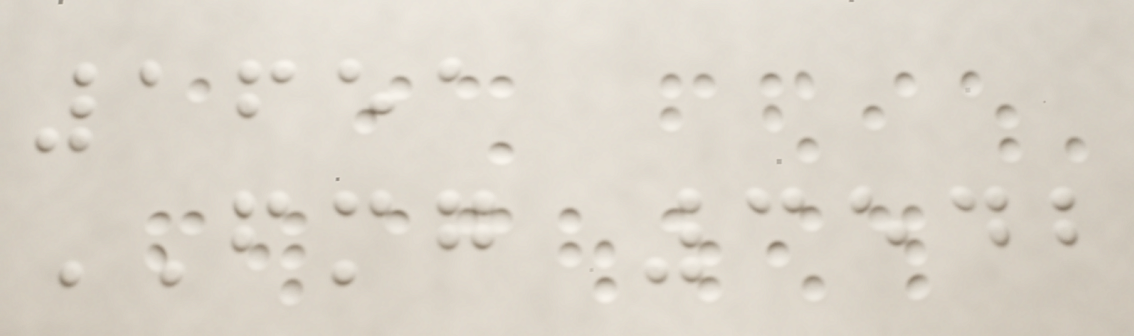1651
FMG 3542
